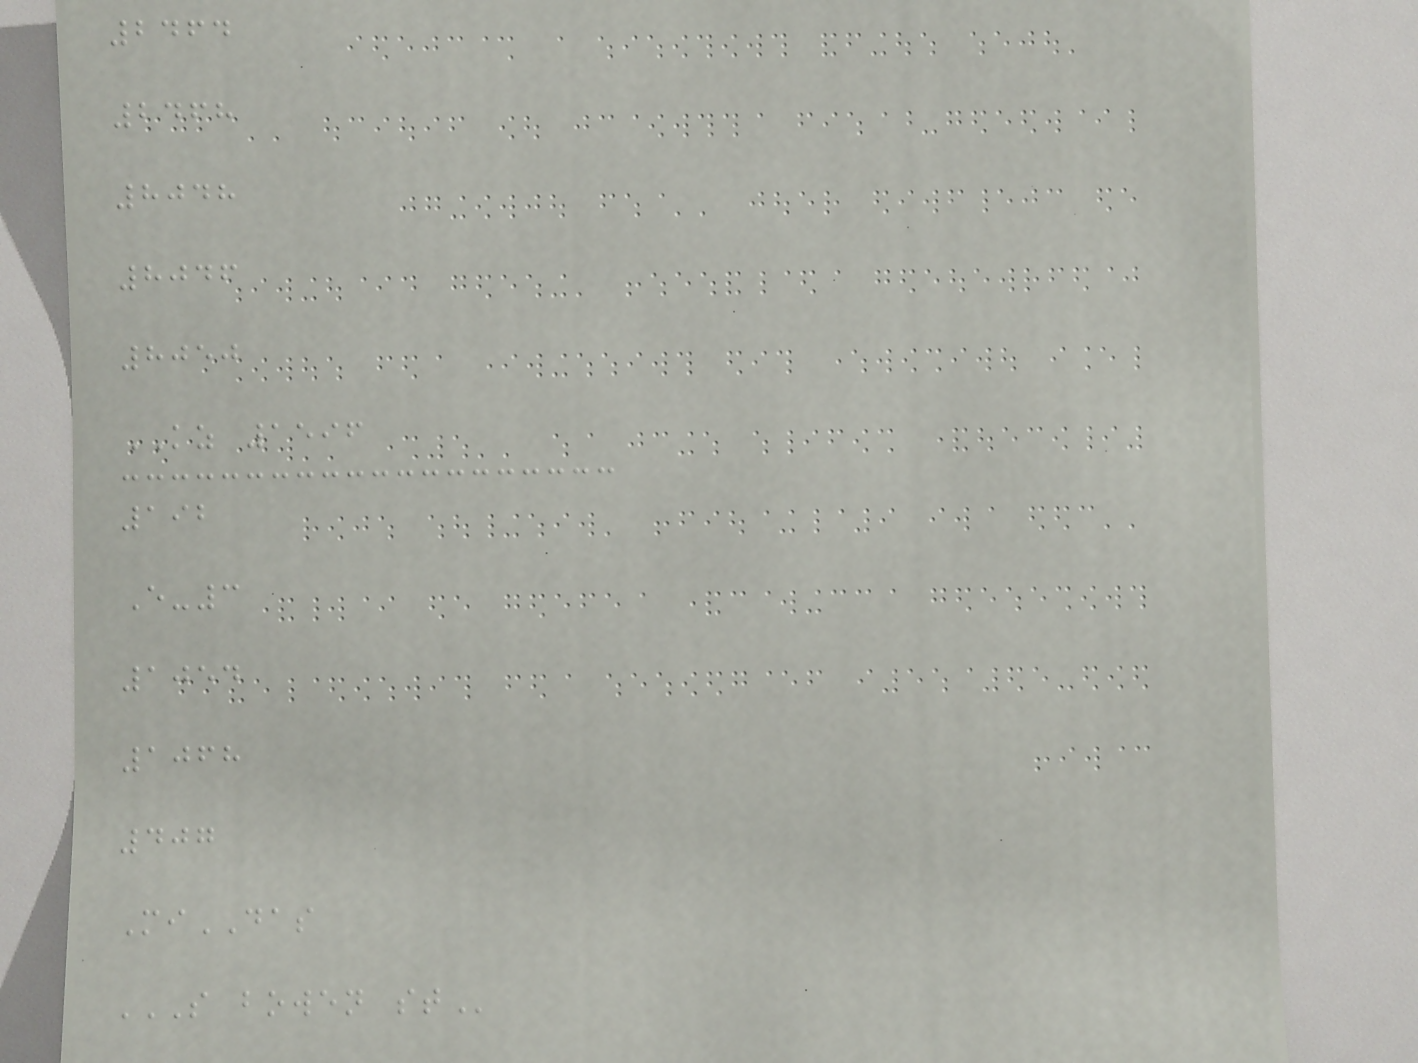2464
2468
8048
8046
8050
KZ 1596
192
E-3
1054
1068
407
MiDAS
S BOWEN ST
